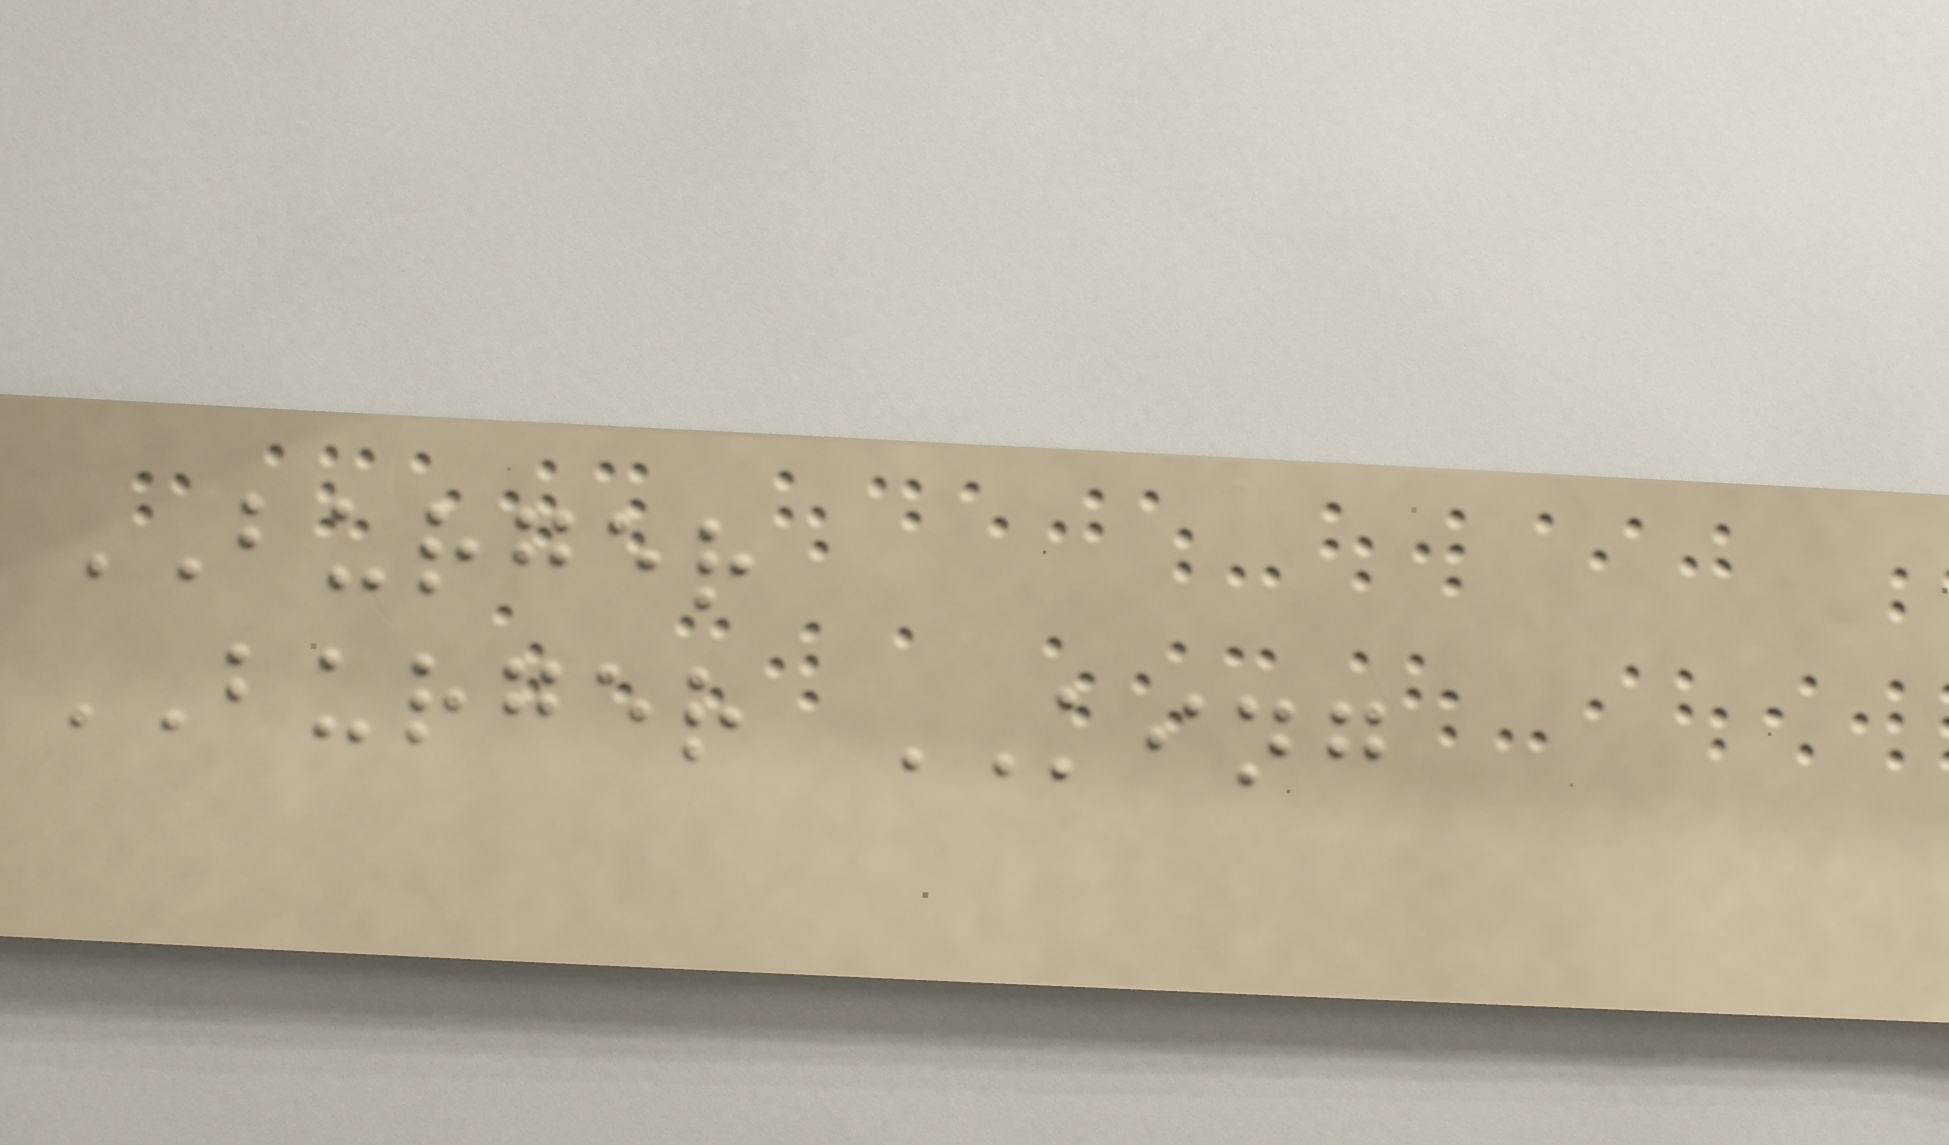BURGER
BURGER KING
